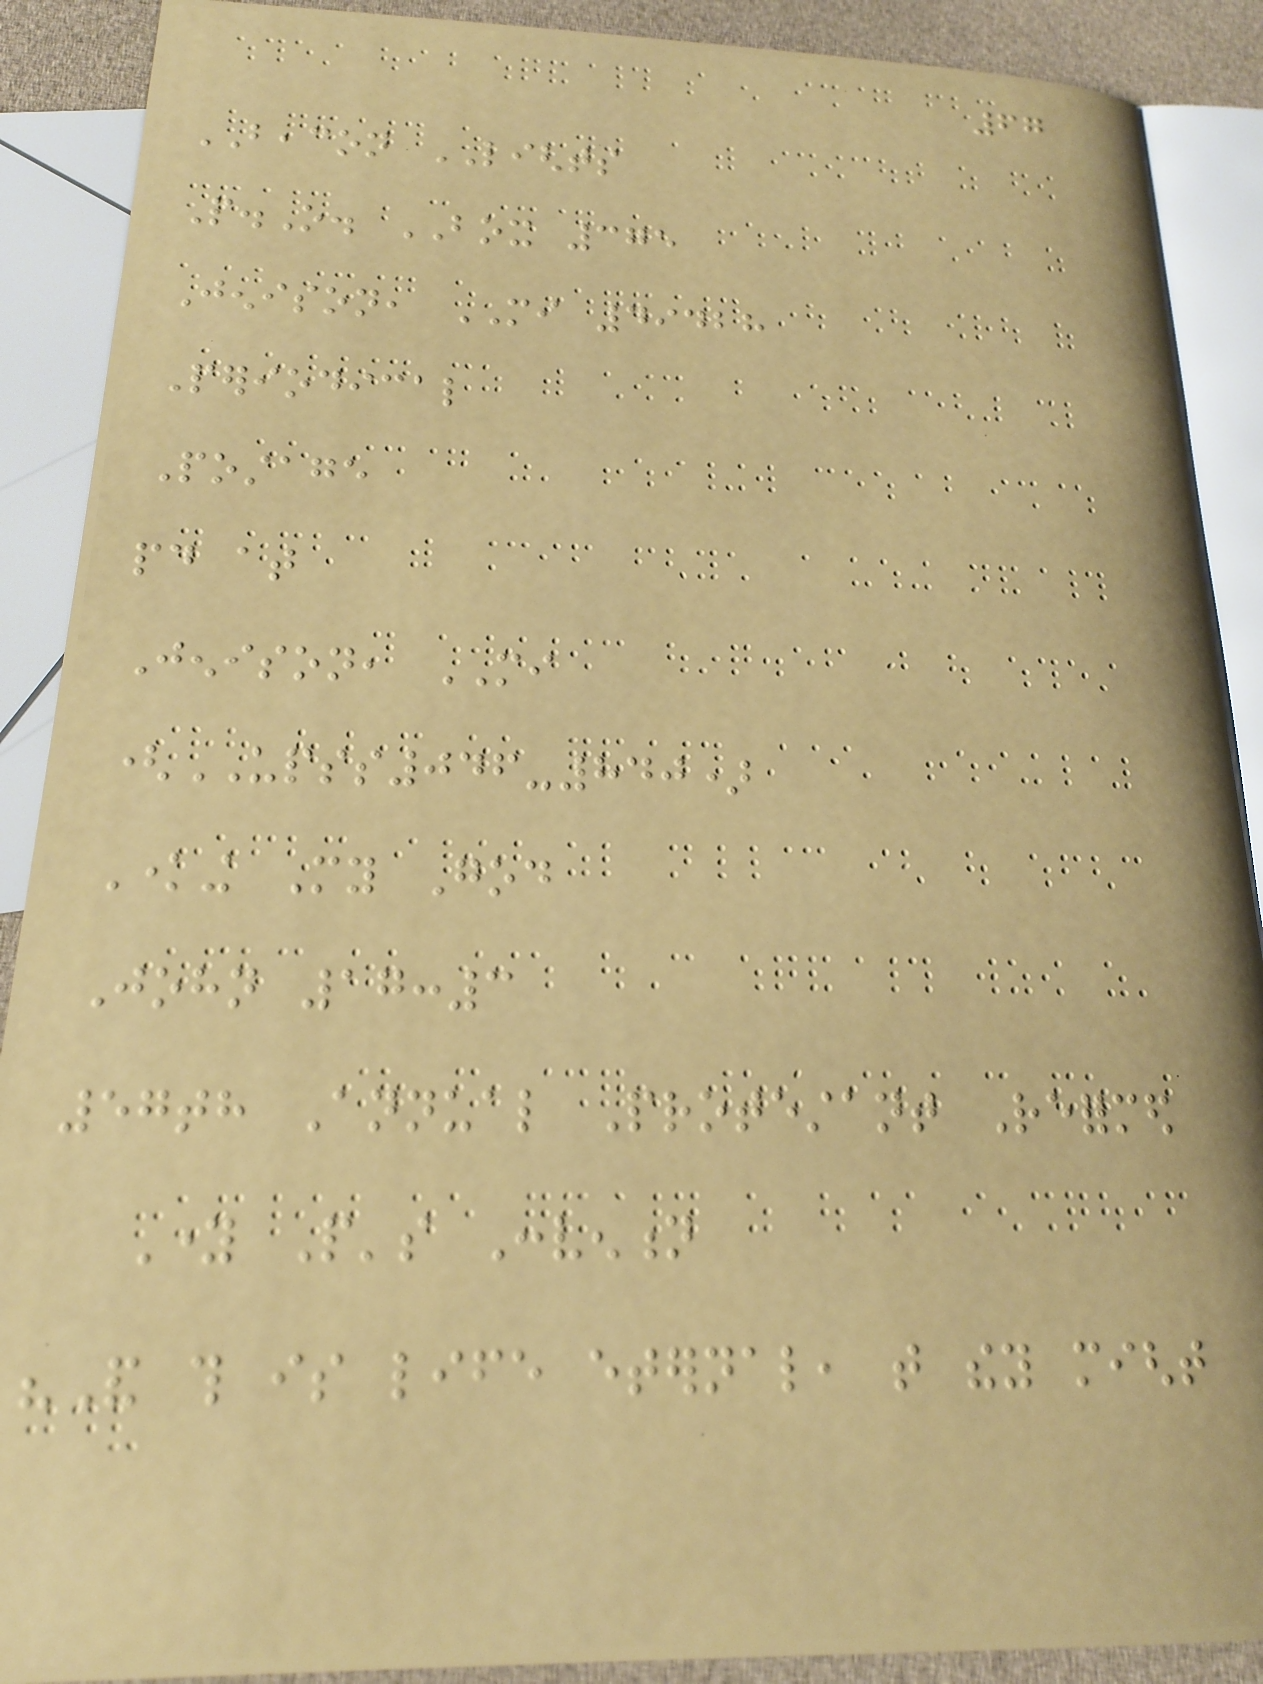67
BEACON LIGHTS
P.O. BOX 375
Jenison, MI 49428
Periodical
Postage
paid at
Jenison, MI
(UPSS046-840)
Knowing My God
John 17:3
57th Annual Protestant Reformed
Young People's Convention
"And this is life eternal, that they might
